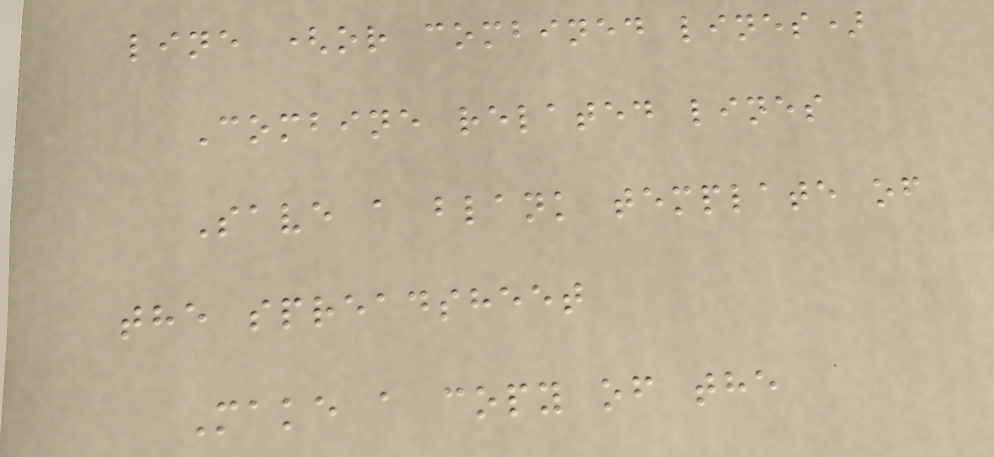line (or combined lines)
Combine related lines
Save a blank template of
the spreadsheet
Make a copy of the
